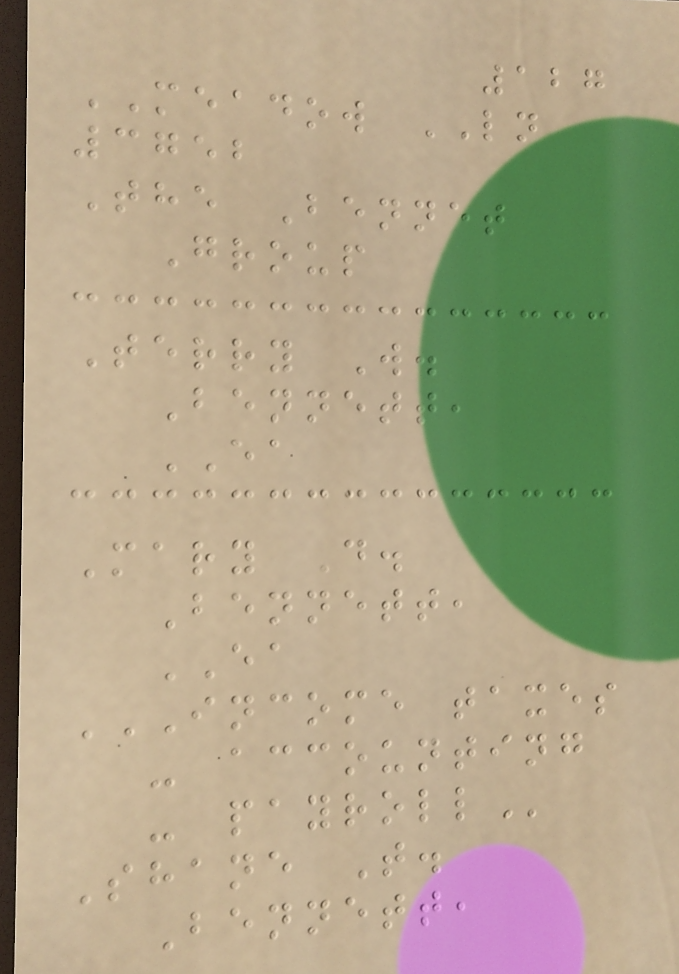127
MEADOW LN
3752
The Bennet
Group
Terry W.
Bennett,
EA
Mary D.
Bennett,
EA
INCOME TAXES
- ACCOUNTING
- PAYROLL
Shane T.
Bennett,
